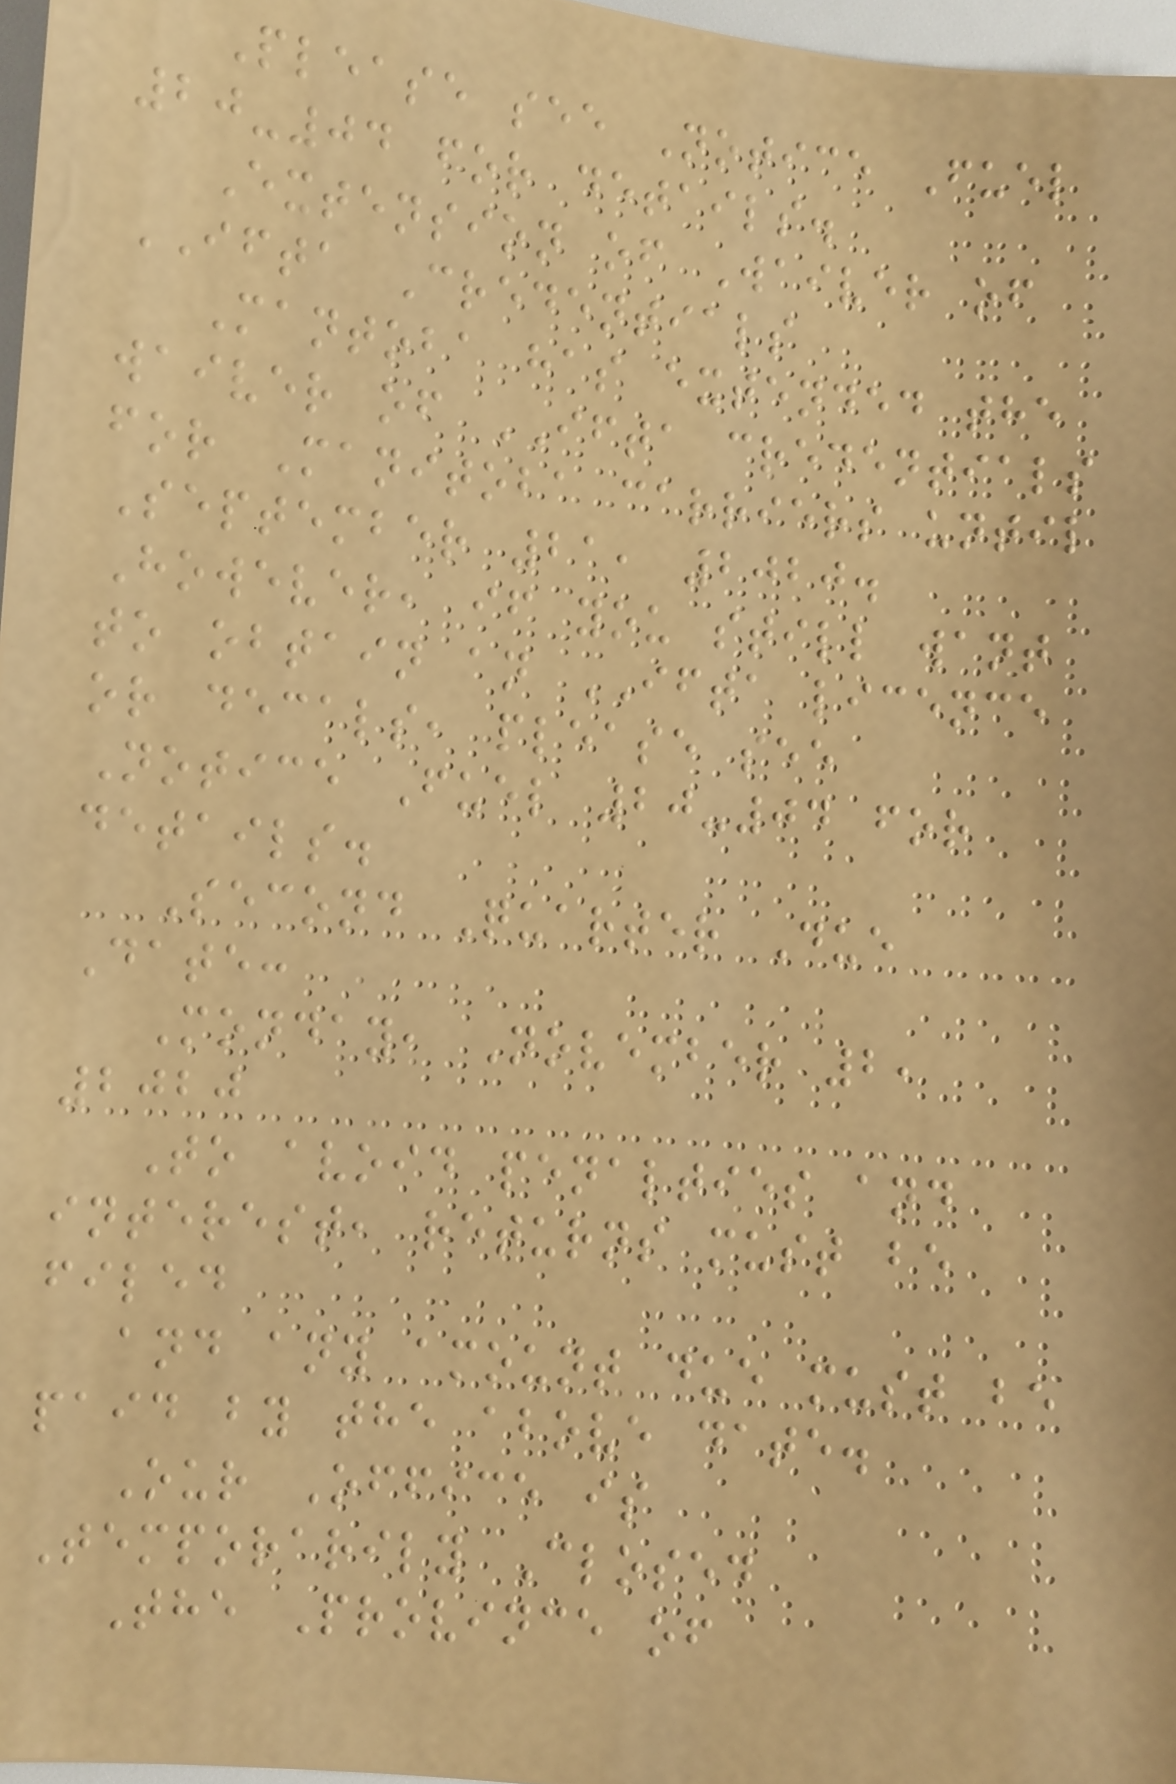Please see Notice Fuel
20-04 for details.
Extension of Waiver of
IFTA Credentials
Mantoba has extended the
waiver of IFTA credentials
for Manitoba carriers until
September 21, 2020.
However, if you still want
to obtain an IFTA licence
or decals, please see
Notice Fuel 20-04 for
details.
Second Quarter Due
Date:
Monday, November 2,
2020
To avoid penalties and
interest, returns must be
filed
and any amount due must be
paid by the above date.
Our Office is
Temporarily Closed
The Province of
